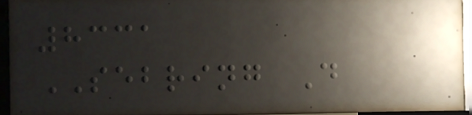8331
SEBRING D
